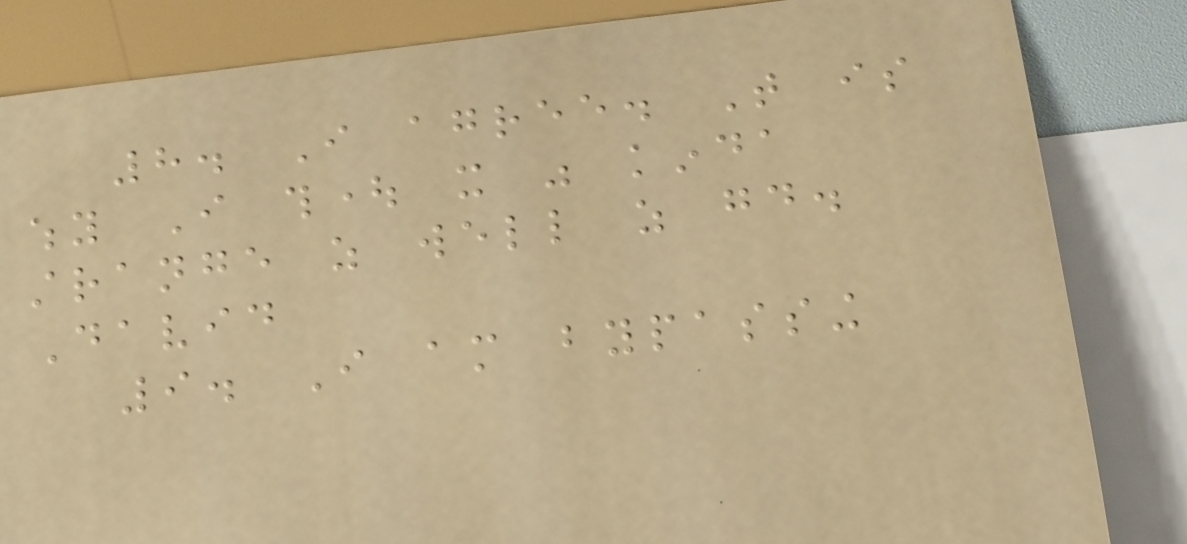8. I agree. That is
why I thought it was kinda
strange as well as good.
David
9. I am bypassing
